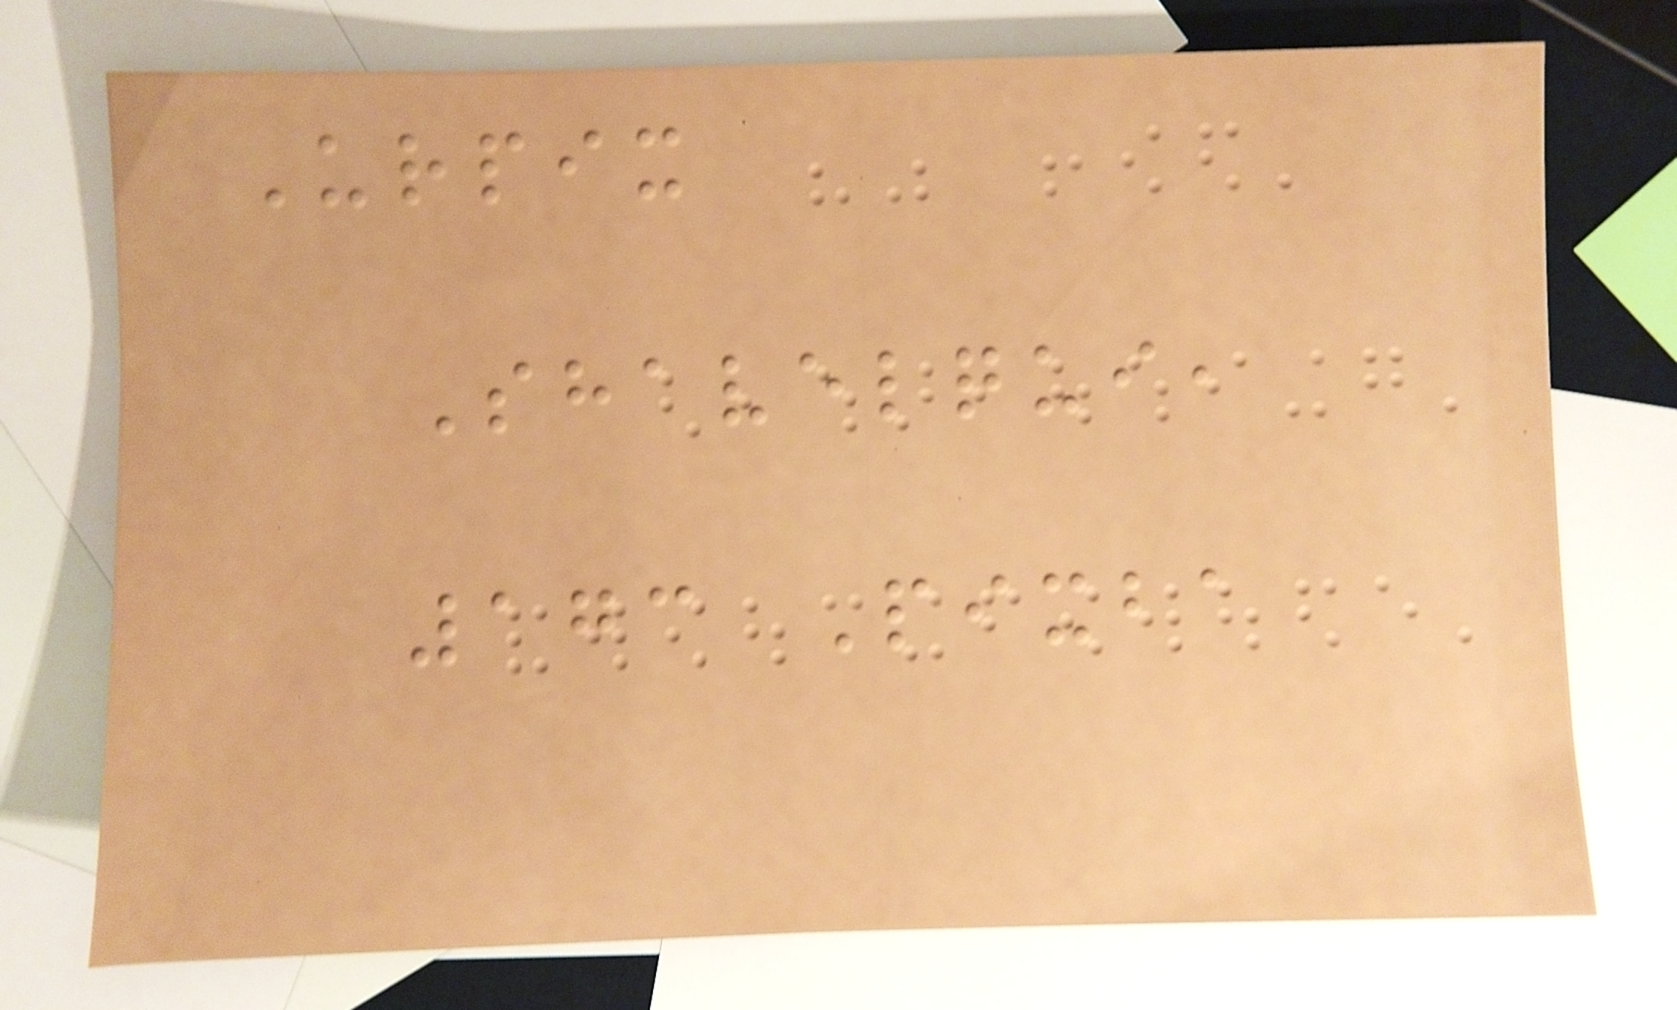Urpix
Shavelqui,
173 Pixba
